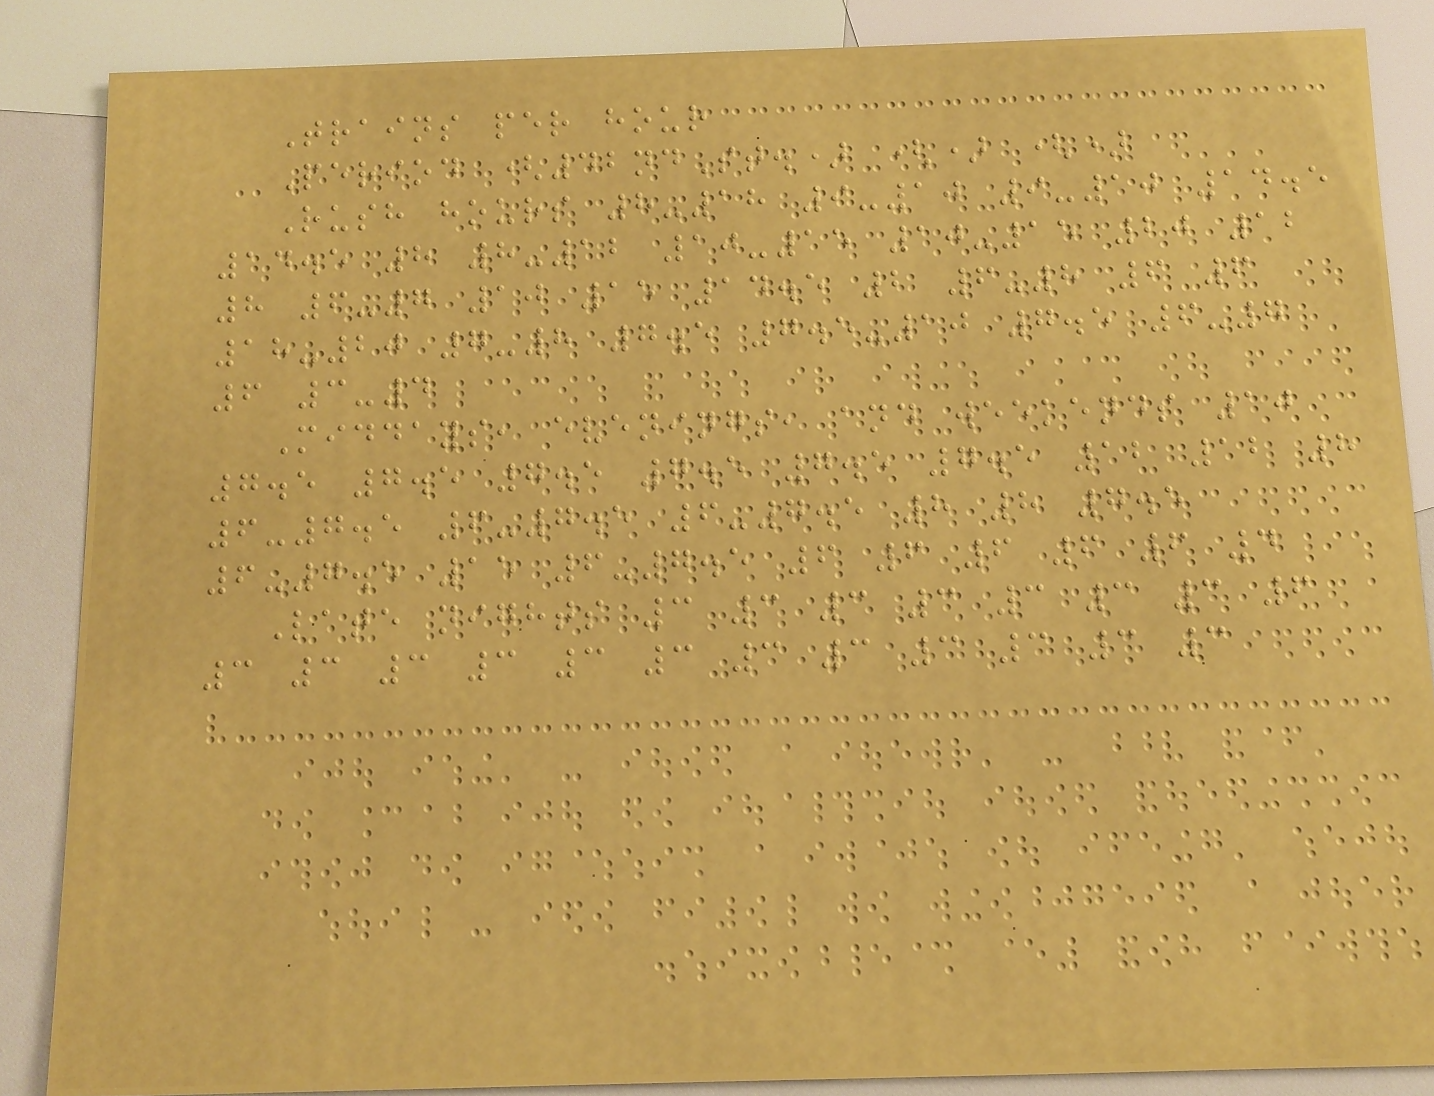Trains per hour
Period (42ndSt.) () ()
Rush hours 8-18 9-10 9-10 14.5
14.5 8 8-12 10-15 10-15 20 12
8 6-7 10 15 14.5 2 6-8 6 6
18-20 7-8 7.5 7.5-10 7.5 6-7
6 3-4
Middays, evenings, and weekends 10
7.5 7.5 7.5 7.5 7.5 7.5 12 12 8
6-7.5 6-7.5 6-7.5 8 8 7.5
6-7.5 15 6-7.5 6 6 6 6 6 4
Late nights 3 3 3 3 3 3 3 6
3 3 3 3 3 3 3 3 3 3 3 3
